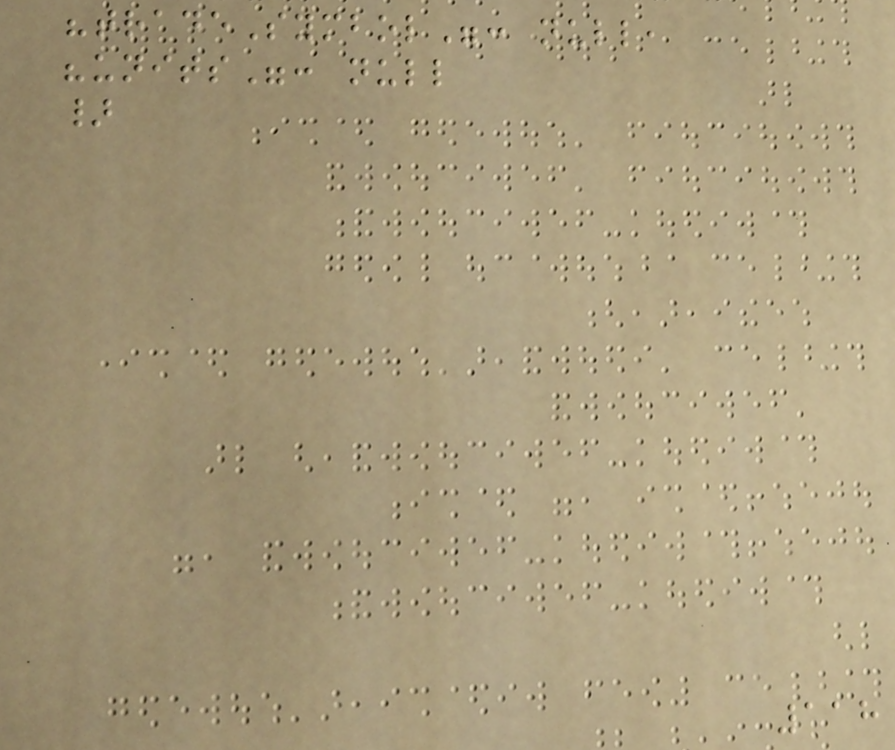"tradeSymbol": null,
"units": null
}
118
